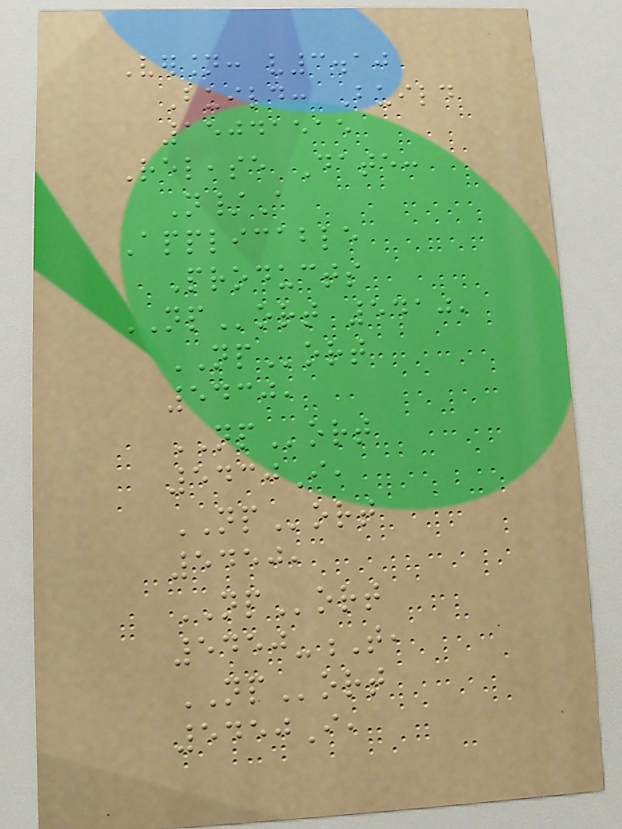Version: v3.10
Build: Build
15041515
Release Date:
N/A
Applicable
Products
NPort 5410,
NPort
5430,
NPort
5430I,
NPort
5450,
NPort
5450-T,
NPort
5450I,
